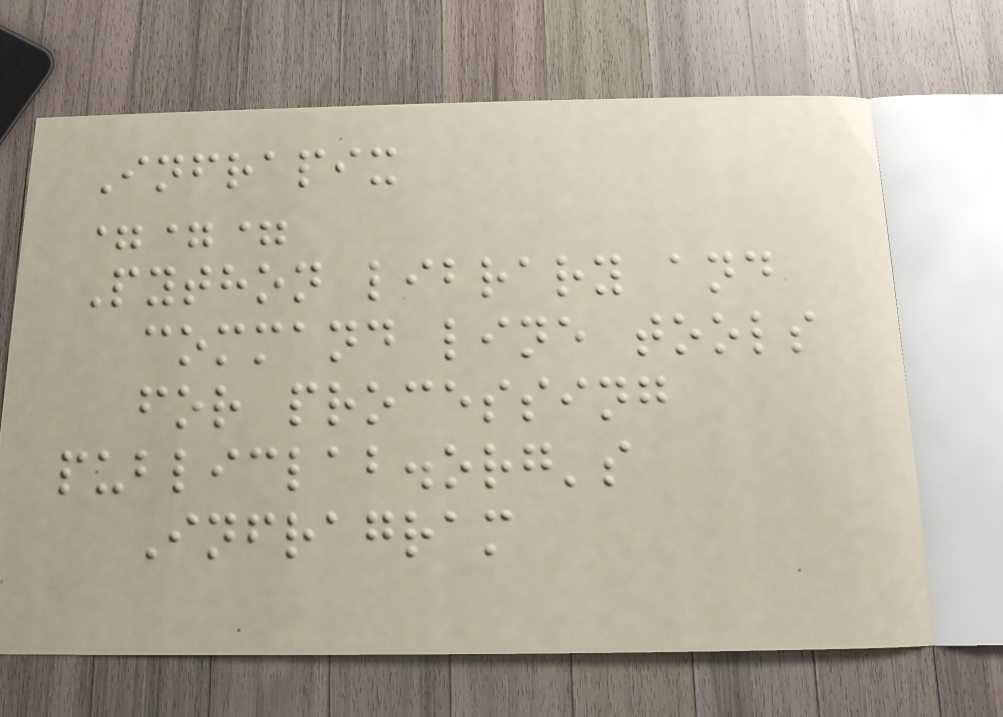Infrapix
===
Python library and
command line tools
for processing
publiclab.org's
Infragram
